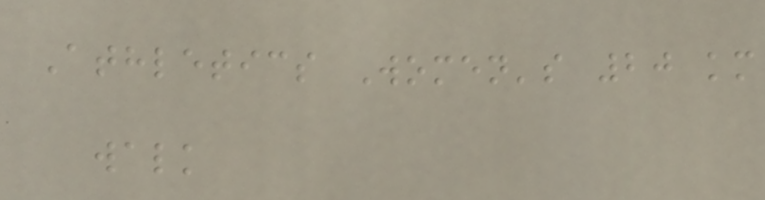Athletics Women's 20 km
walk
